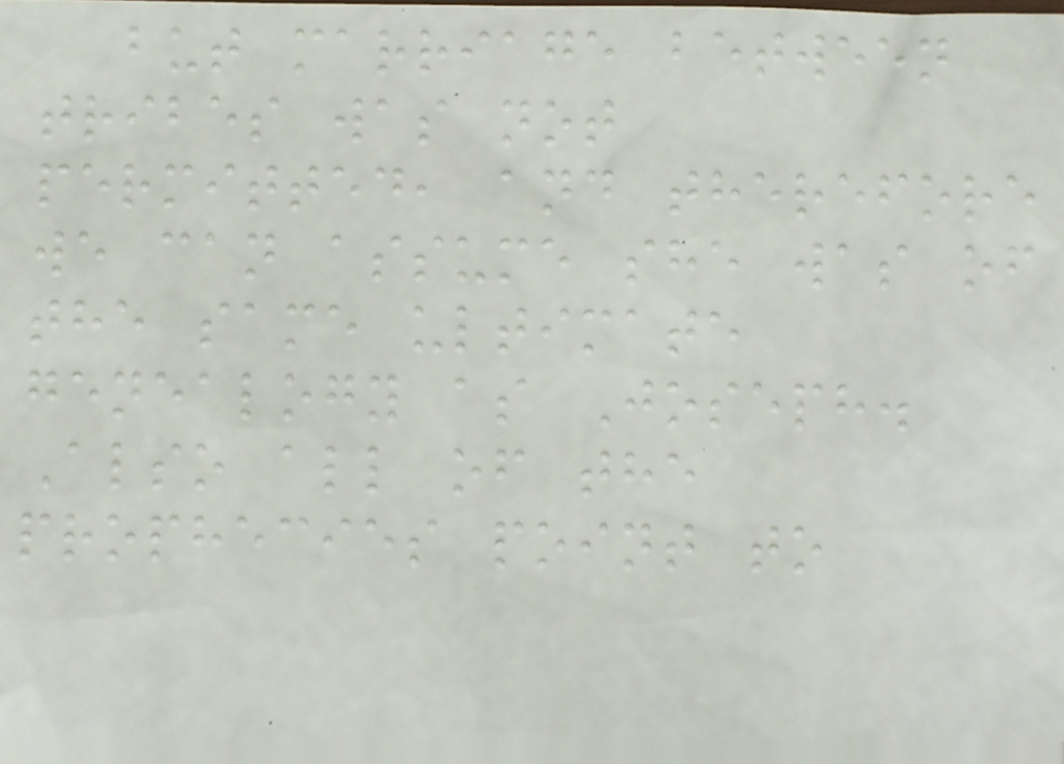but marriage between
tribes was not
permitted, and therefore
we can assume she was of
the same ultimate
genealogy as Joseph.
Also all of the
prophecies point to
